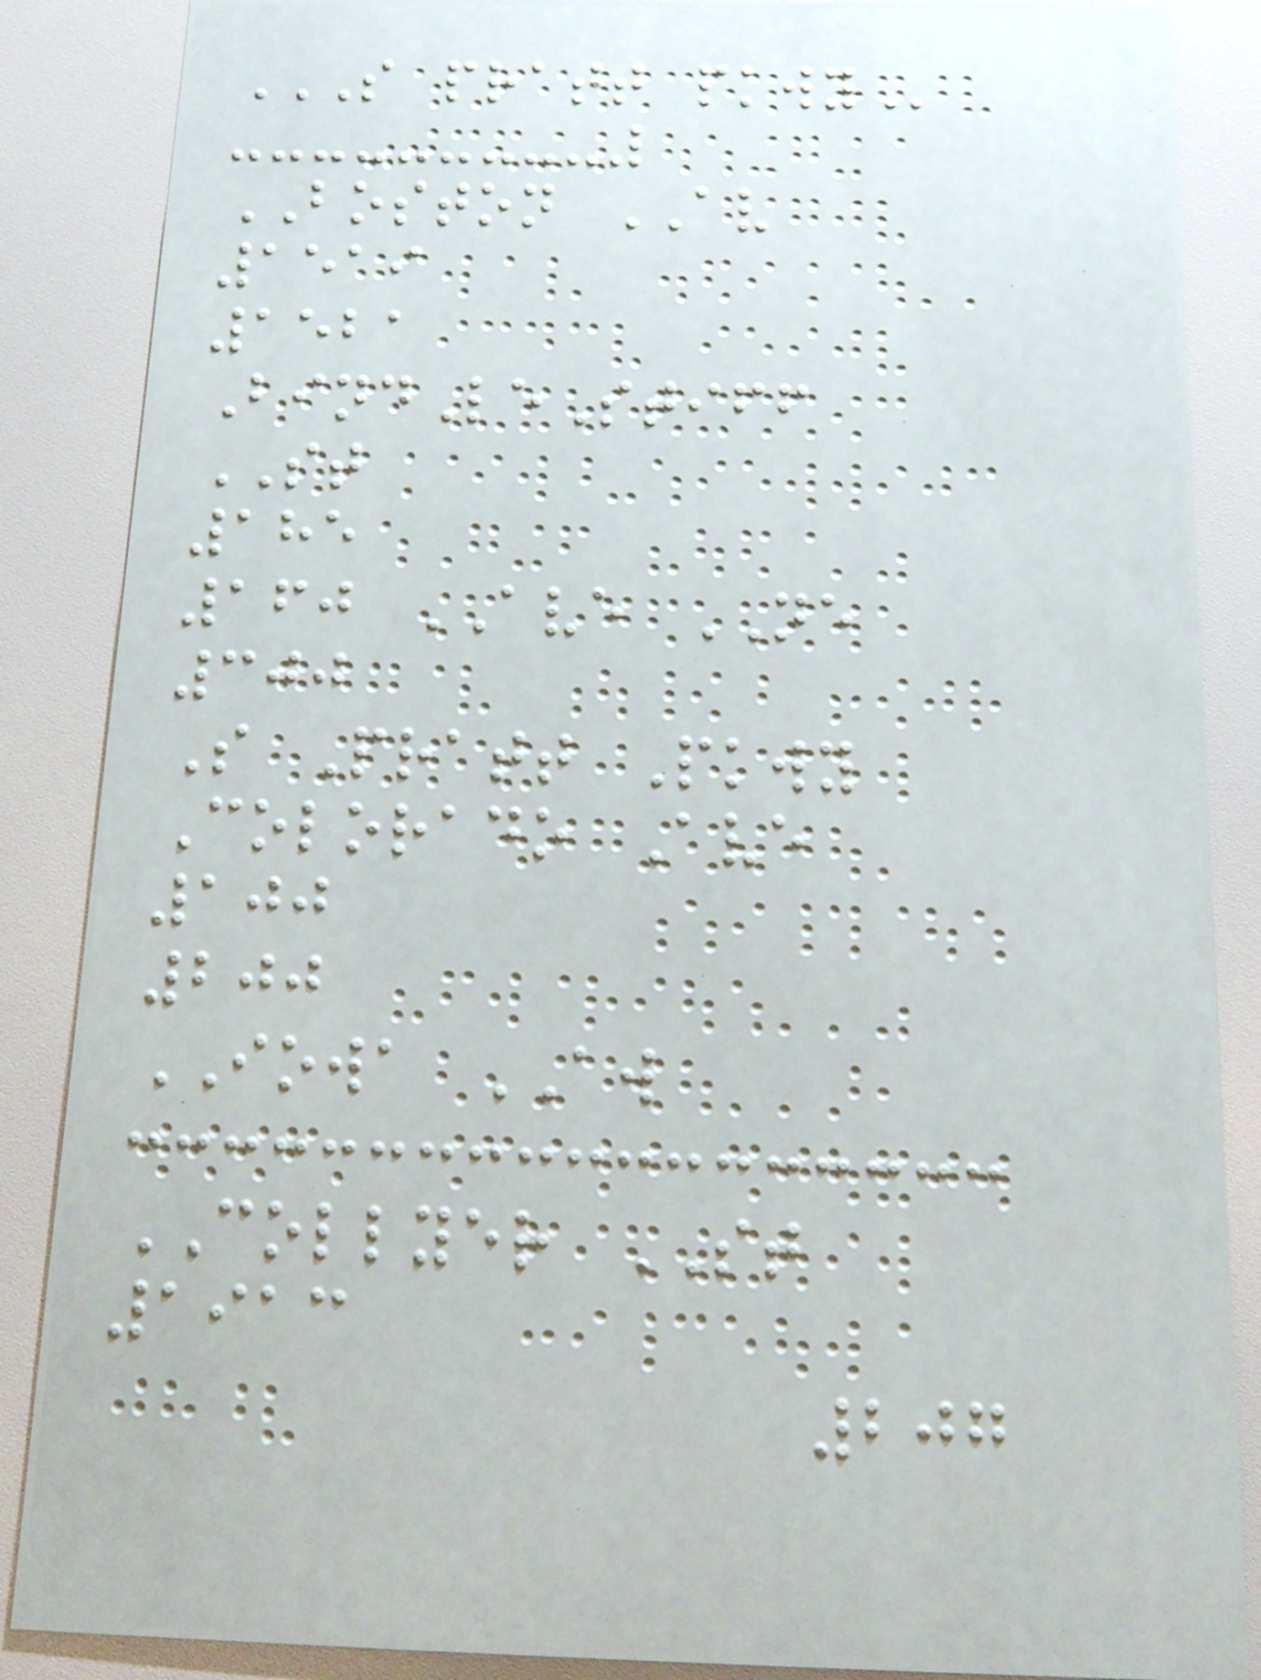S PRATT PKWY
BOSTON AV
1519
1521
BindLeStiff
ST
185
160 AVE NE
300
S Pratt Pkwy
Colorado Ave
100
200
IOWA AW
COLLYER ST
1913
207
